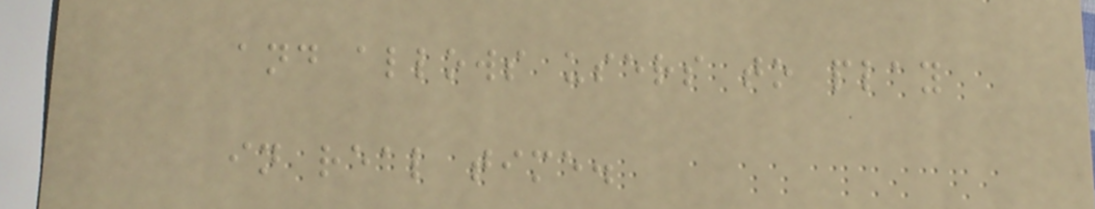and allows users to play
in real time.
